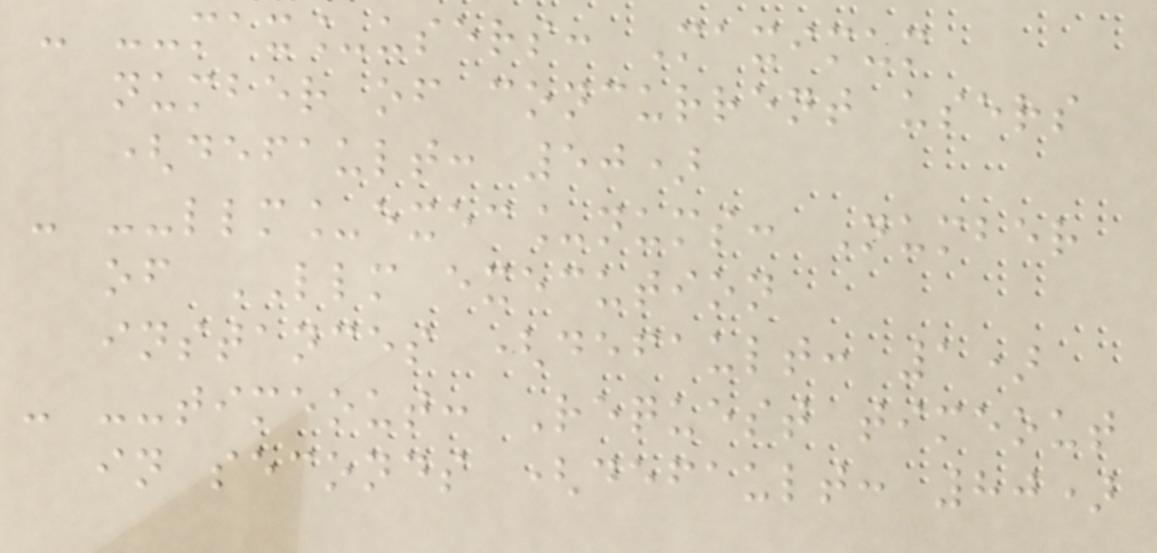- --max_users: Maximum
number of concurrent users
(default: 50)
- --llm_exec_nums: Number
of LLM execution
instances (default: 1)
- --timeout: Request timeout
in seconds (default: 80)
